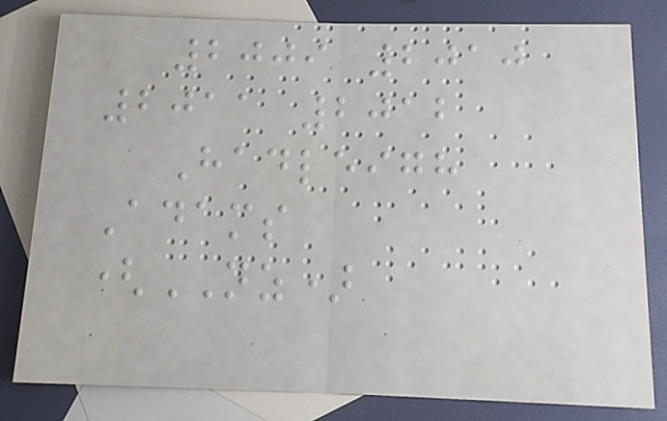2009 2010
2011 2012
Hadleigh
Adams
(NZ)
